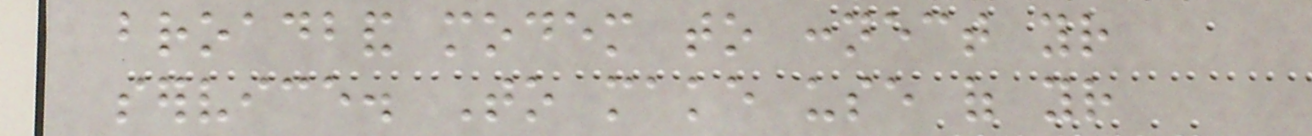broadband modem to connect your
service. To make use of your
